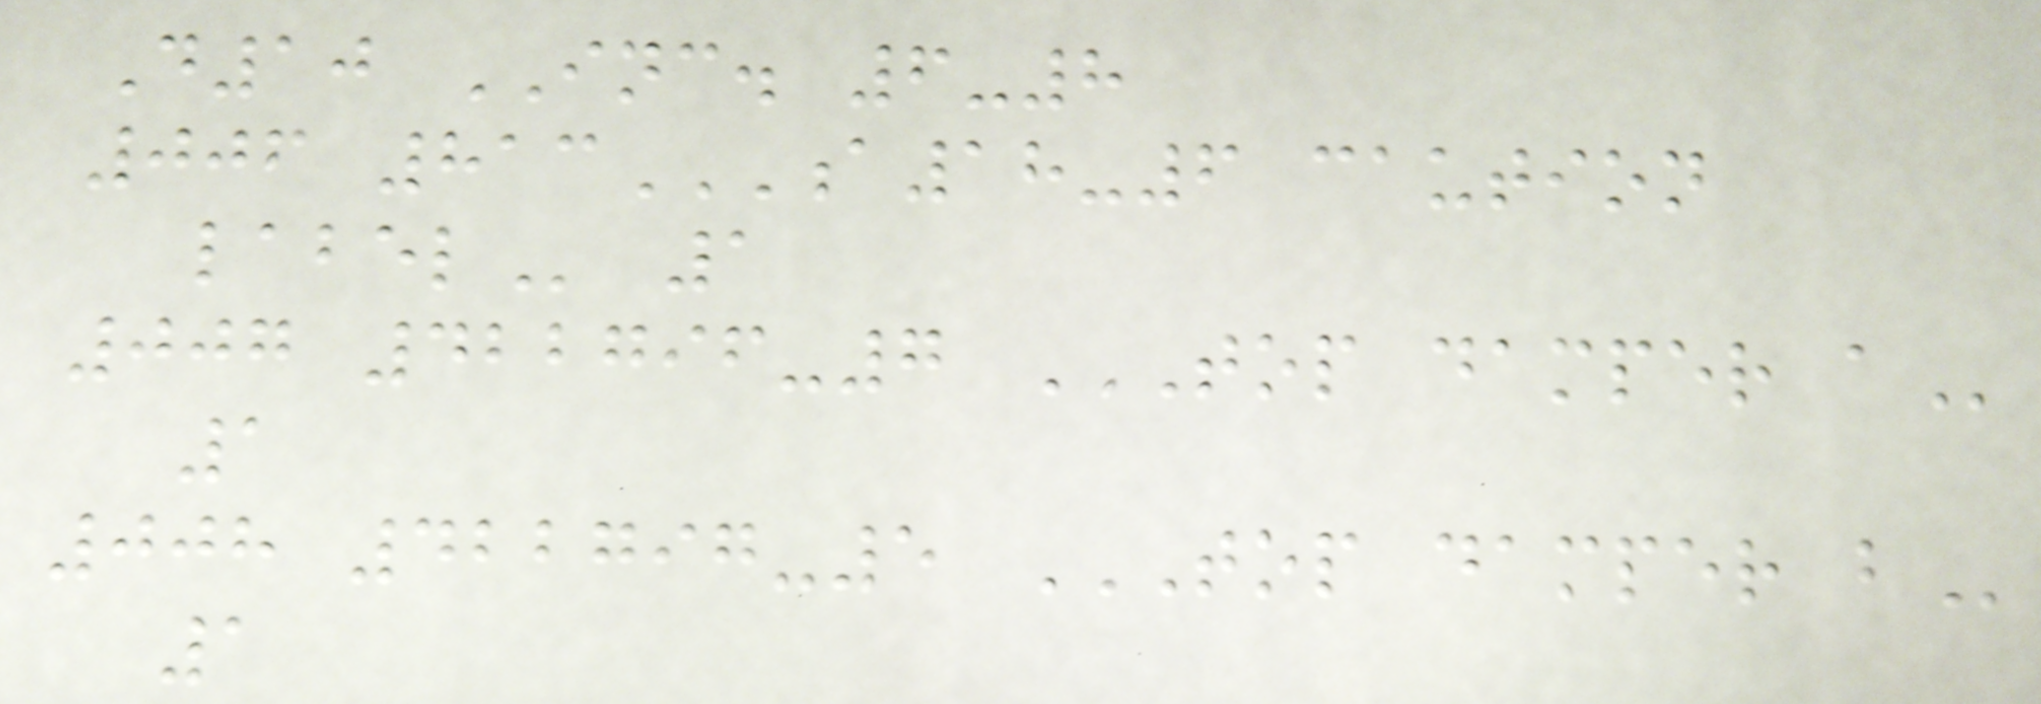D10 INC. 6-8
006 813A18-6 CAUTION
LABEL 1
007 422796-7 TOP DAMPER A
1
008 422797-5 TOP DAMPER B
1
